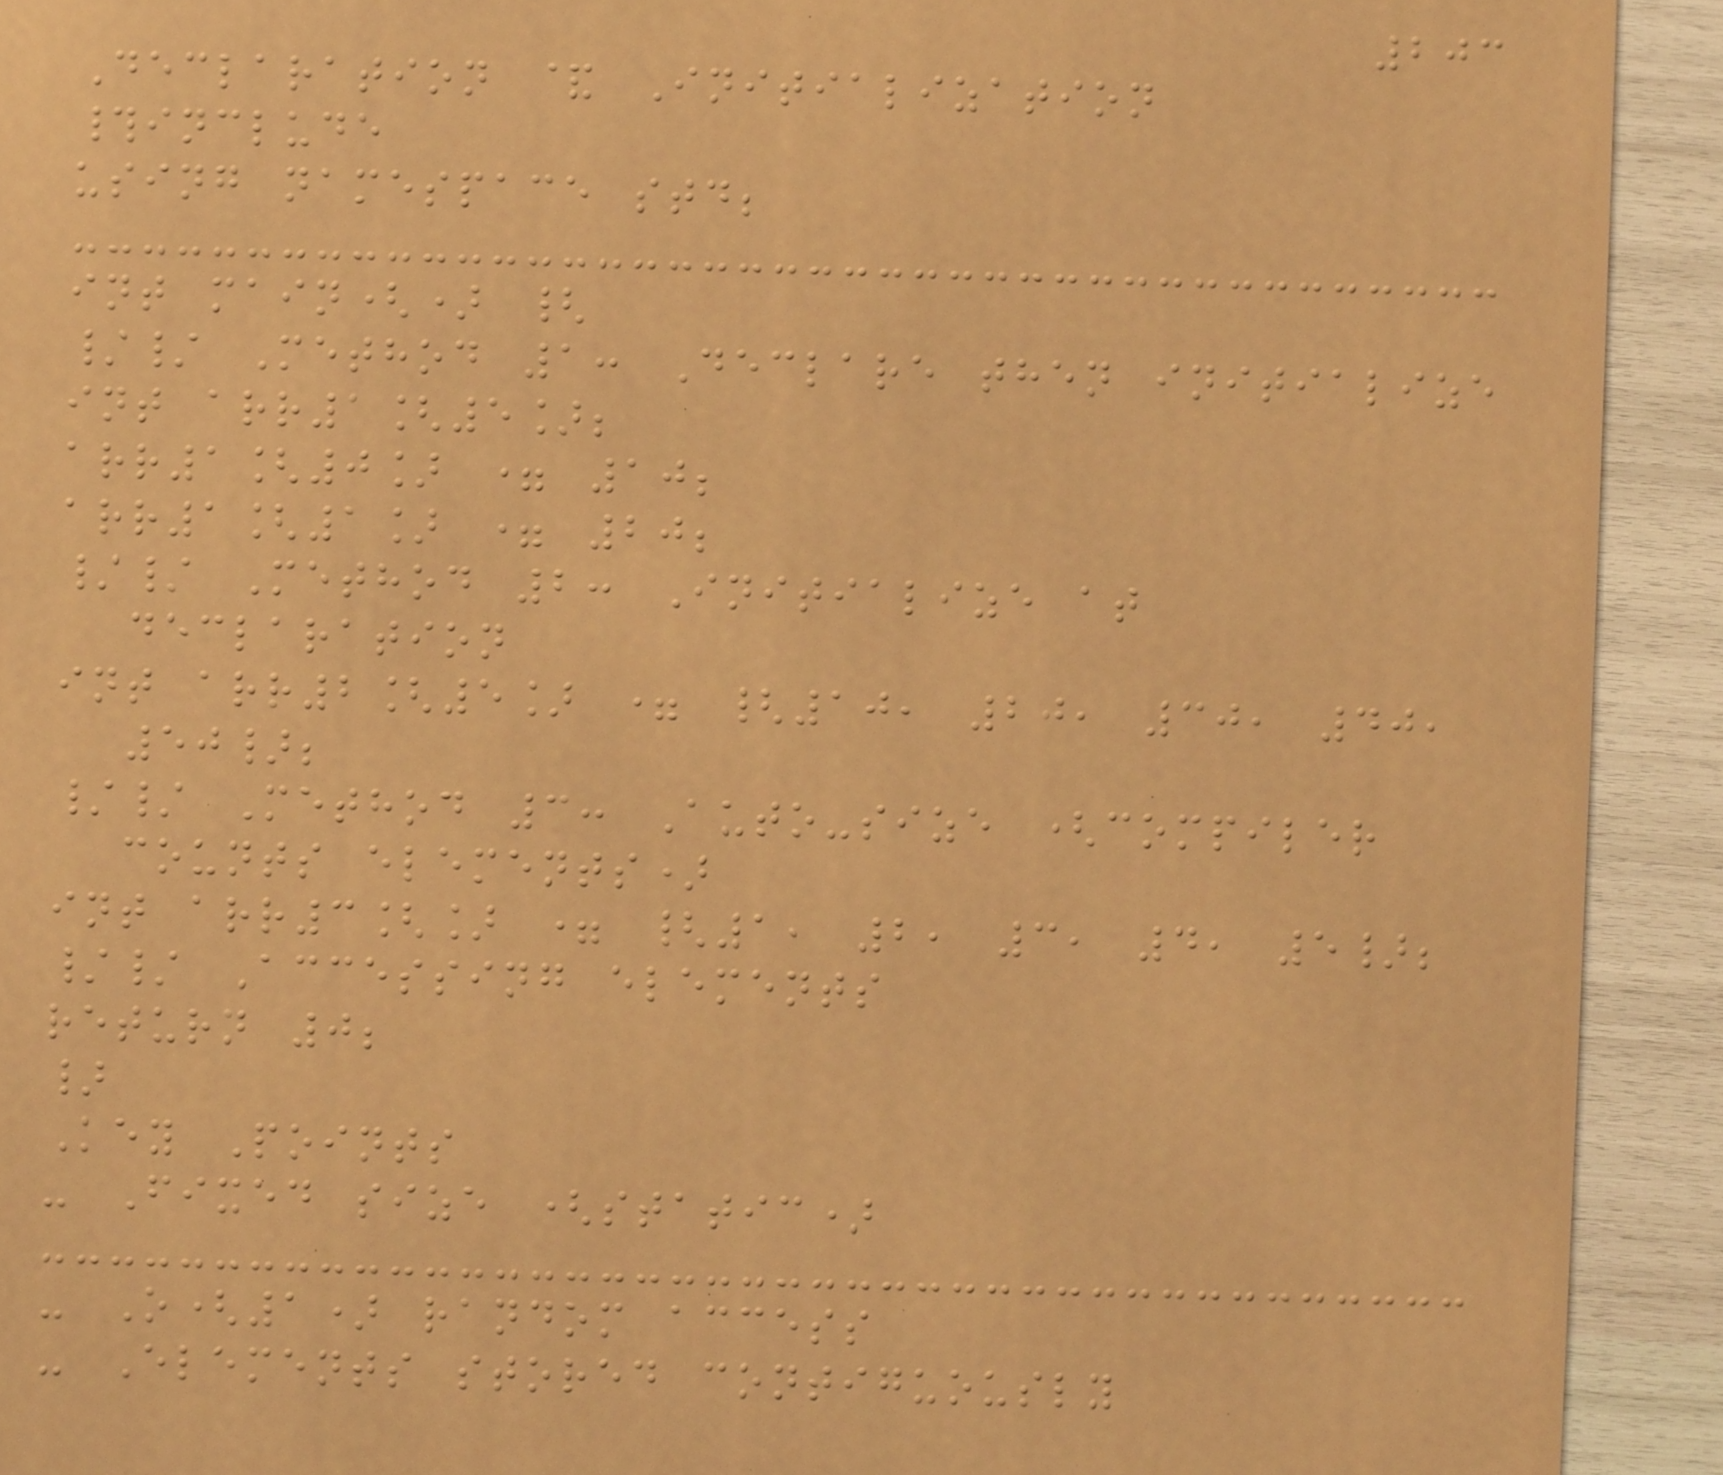203
Declaration & Initialization
#include
using namespace std;
int main() {
// Method 1: Declare then initialize
int arr1[5];
arr1[0] = 10;
arr1[1] = 20;
// Method 2: Initialize at
declaration
int arr2[5] = {10, 20, 30, 40,
50};
// Method 3: Auto-size (compiler
counts elements)
int arr3[] = {1, 2, 3, 4, 5};
// Accessing elements
return 0;
}
Key Points
- Fixed size (static)
- O(1) random access
- Elements stored contiguously
